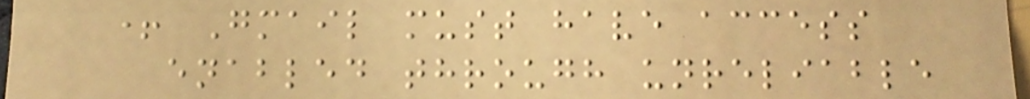+ Gmail must have access
enabled through unreliable
